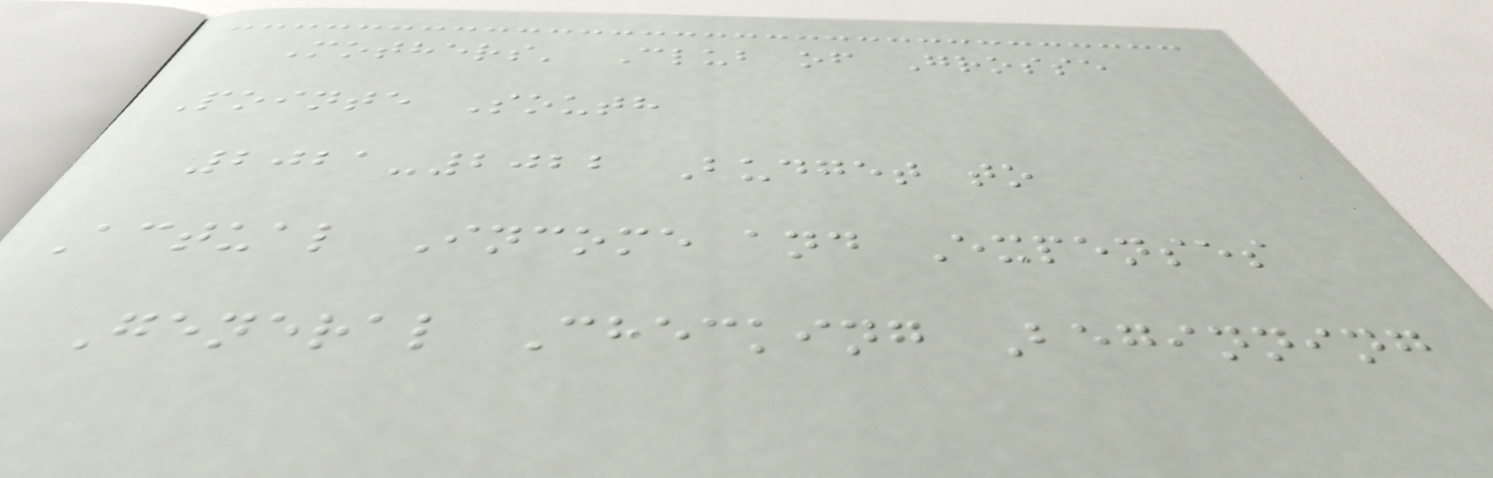Mothers' Club of Grosse
Pointe South
2021-2022 Budget to
Actual Income and Expenses
General Checking Beginning
